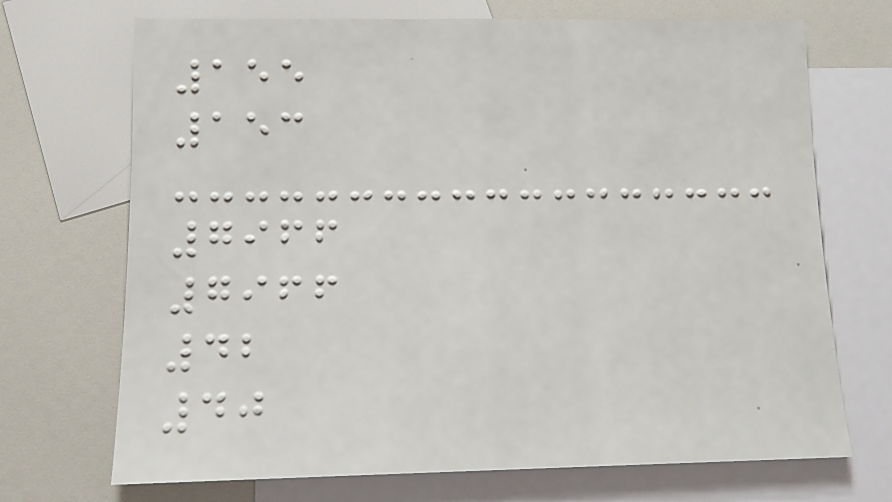155
153
7966
7966
42
40
